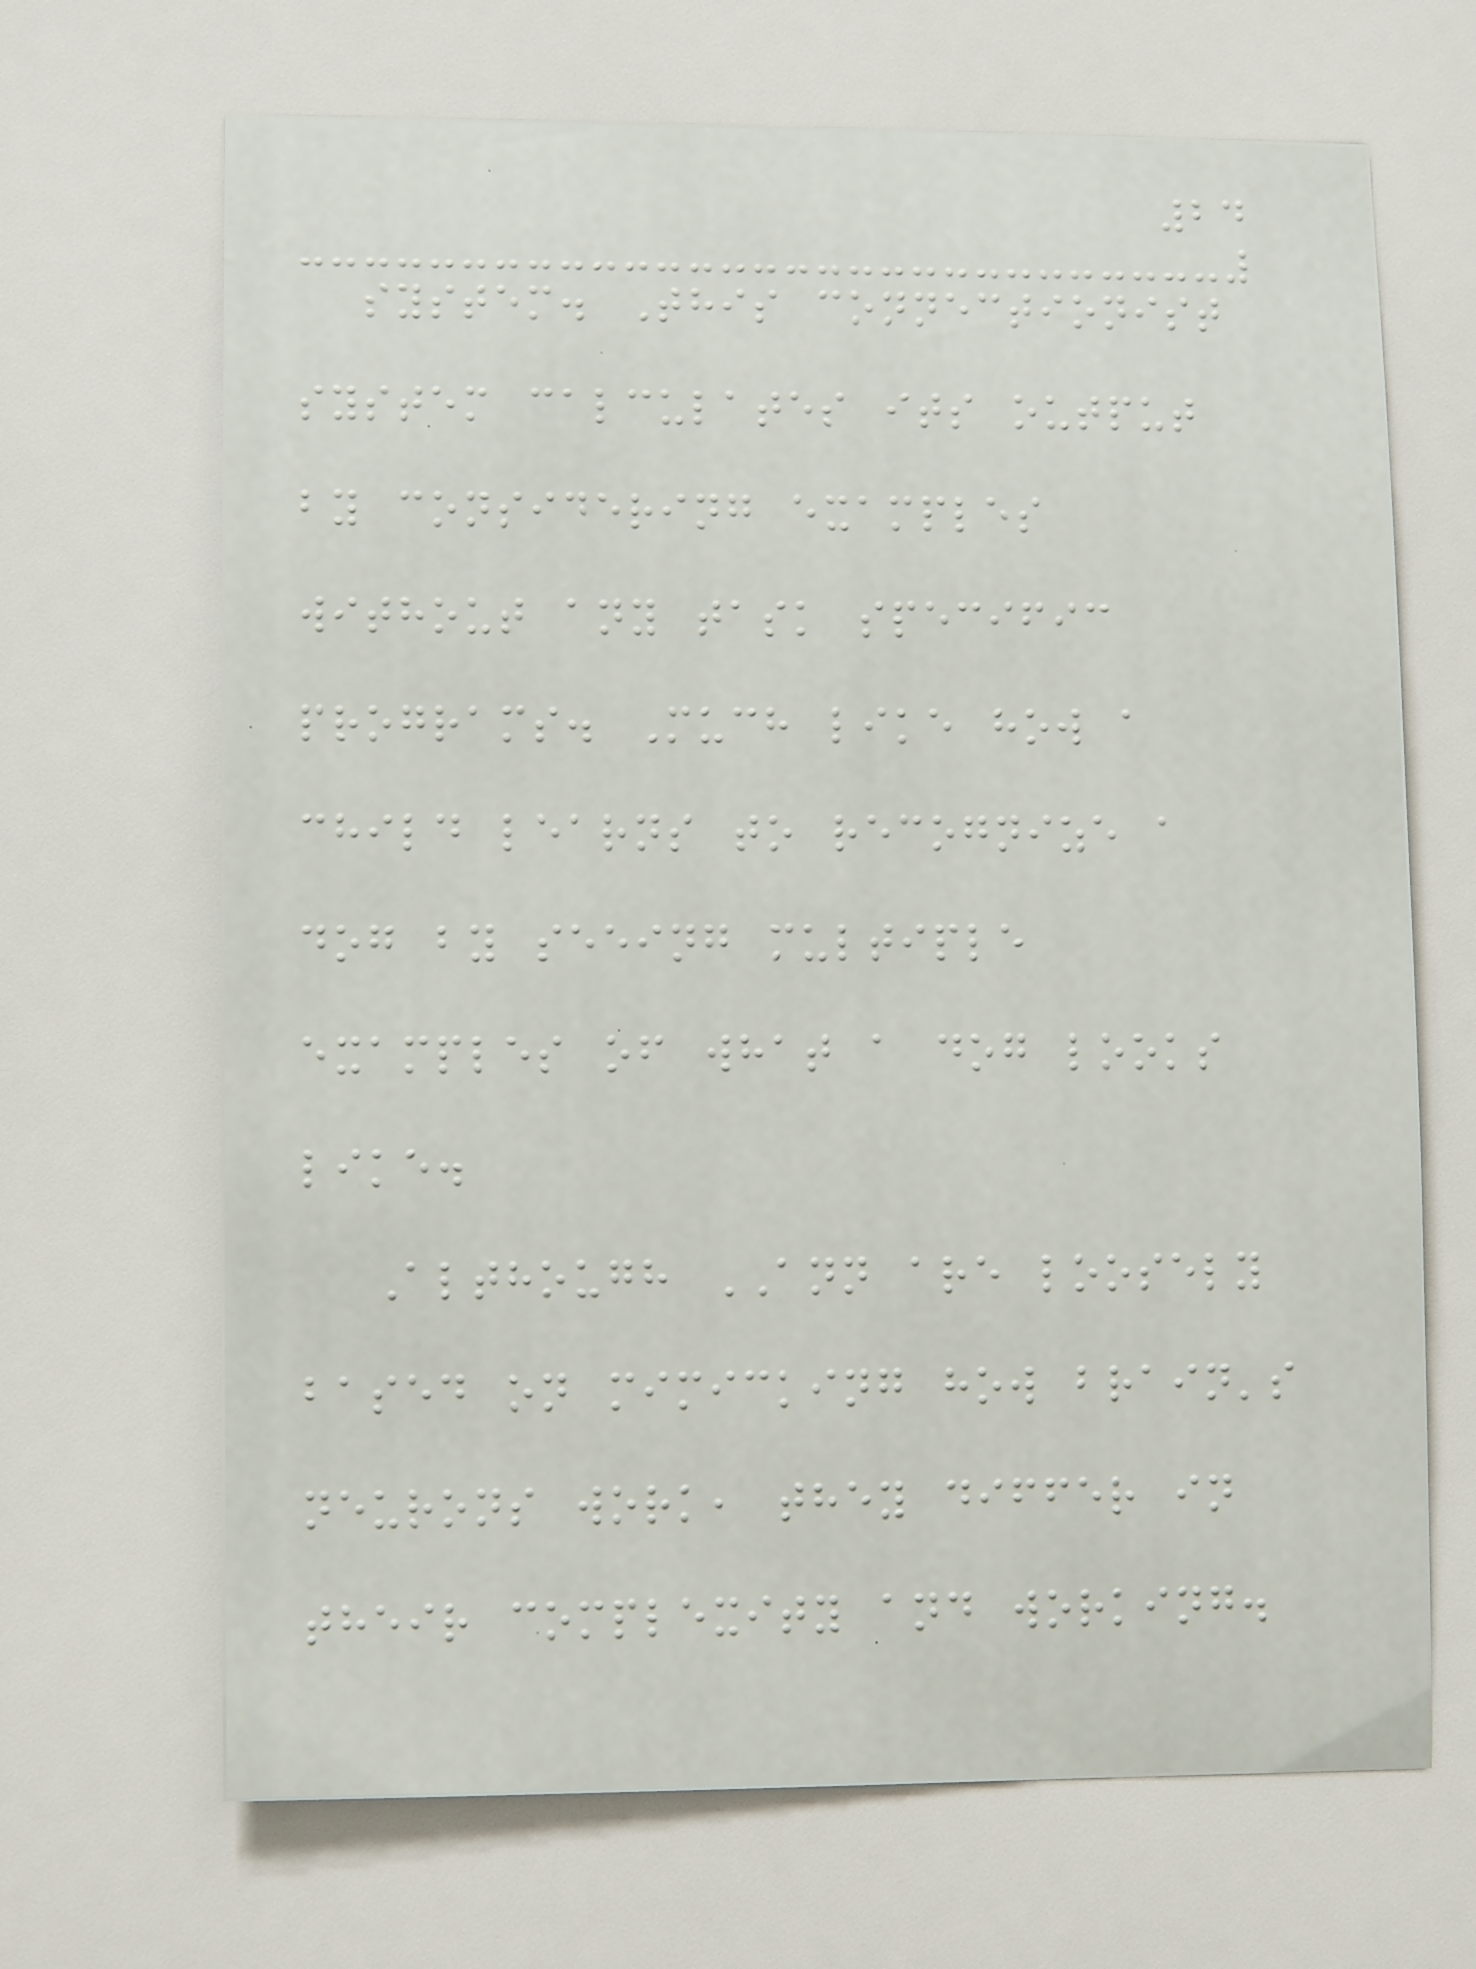24
system. This connectionist
system calculates its output
by considering examples
without any task specific
programs. Much like how a
child learns to recognize a
dog by seeing multiple
examples of what a dog looks
like.
Although ANN are loosely
based on mimicking how brain's
neurons work, they differ in
their complexity and working.
